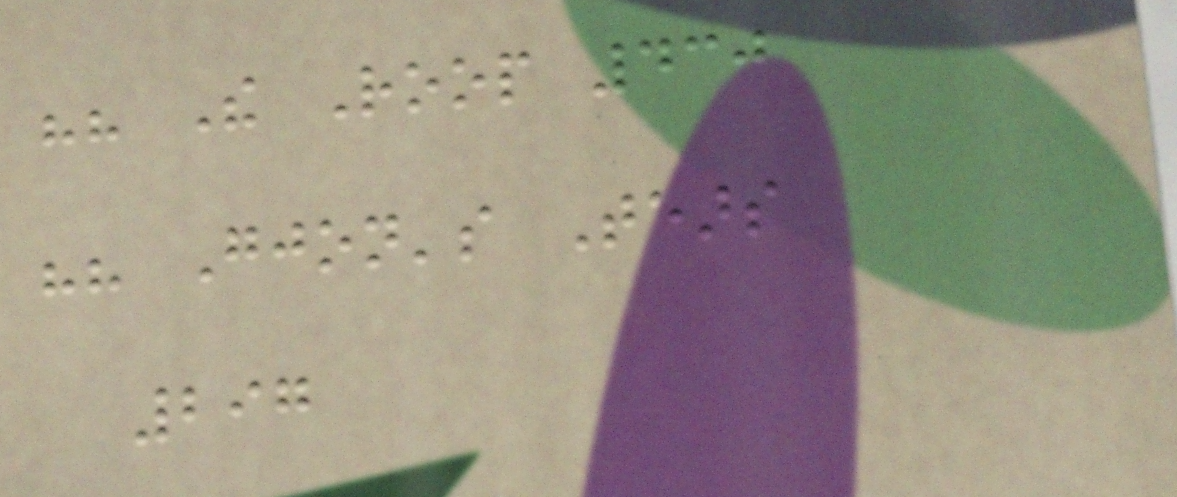"" The Roop 430
"" Gjon's Tears
297
